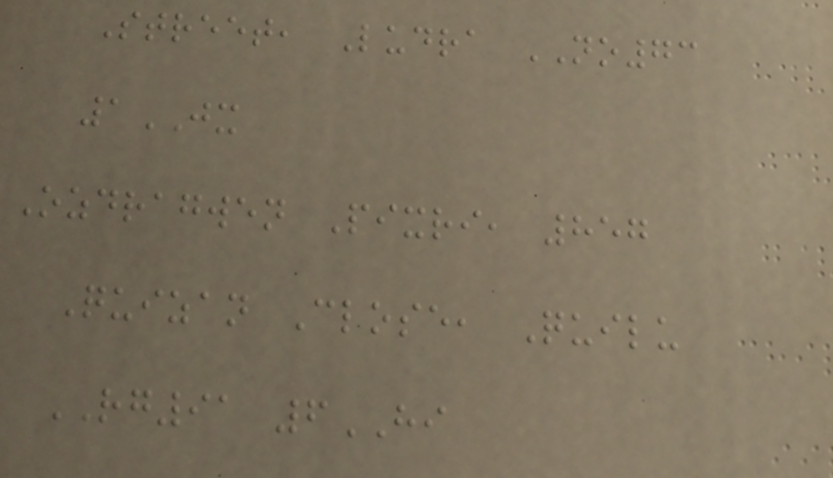Street, Ludra NO73
1JX
Ozdragwen Pixri, 857
Quizan Close, Quilu
RG91 6HI
